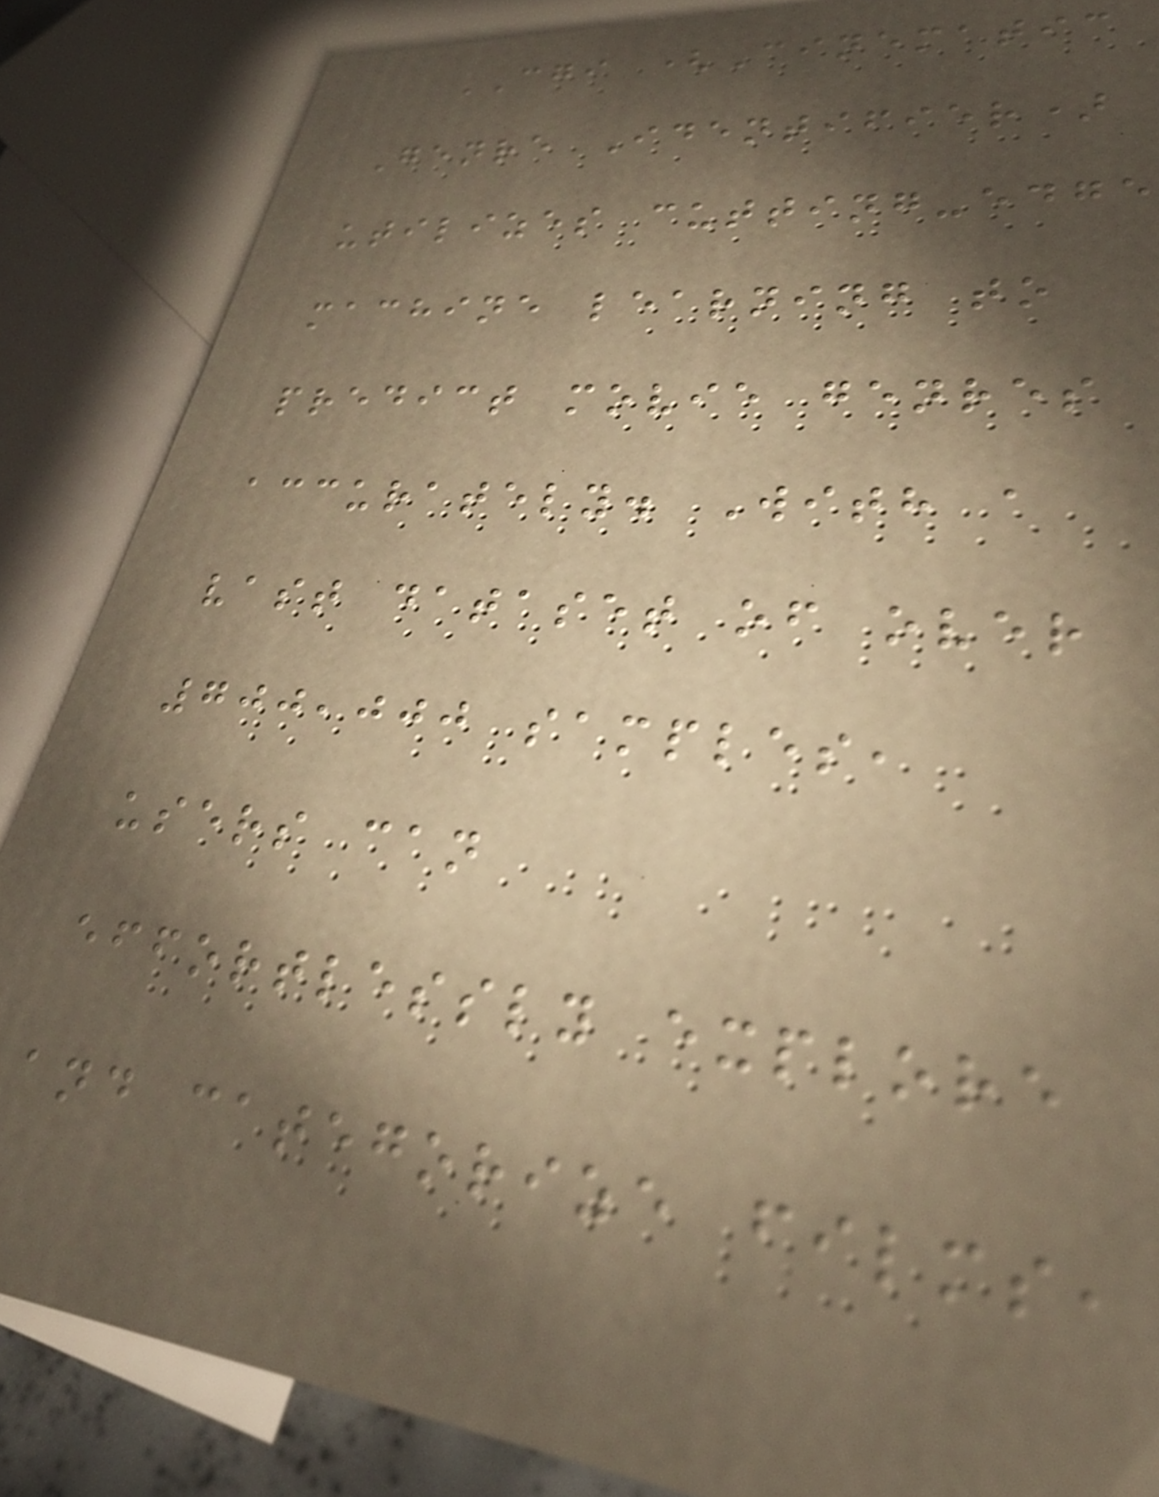CGI (Cinematic
Genre Identifier)
utilizes cutting-edge
machine learning to
predict movie genres
accurately. With a
vast dataset of over
700,000 samples,
users can
effortlessly explore
and categorize films,
